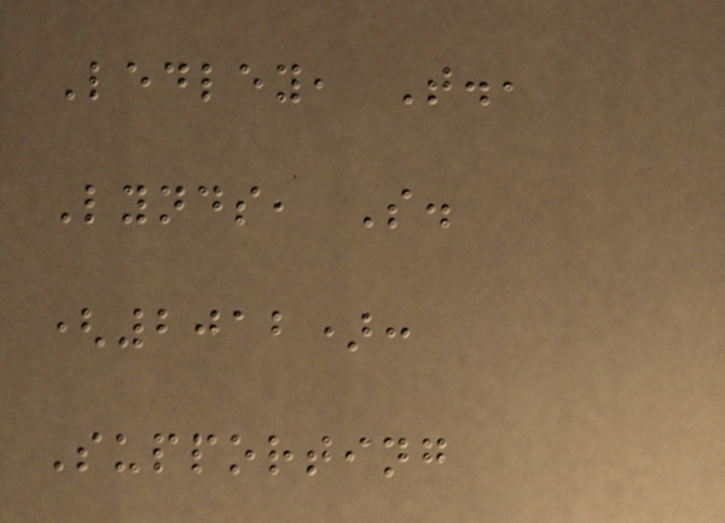Ledley, T.,
Lynds, S.
(2012):
Supporting
